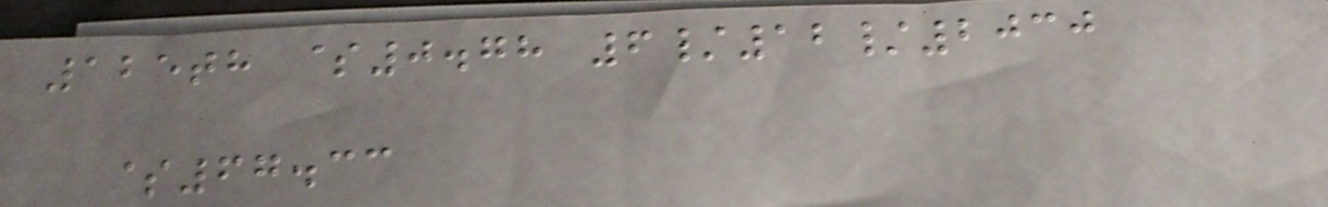125th $0.78 6/12/2030
$67.33
